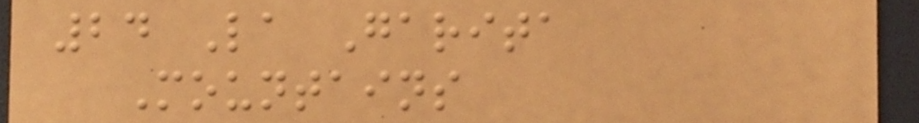24 La Garita
Mountains
